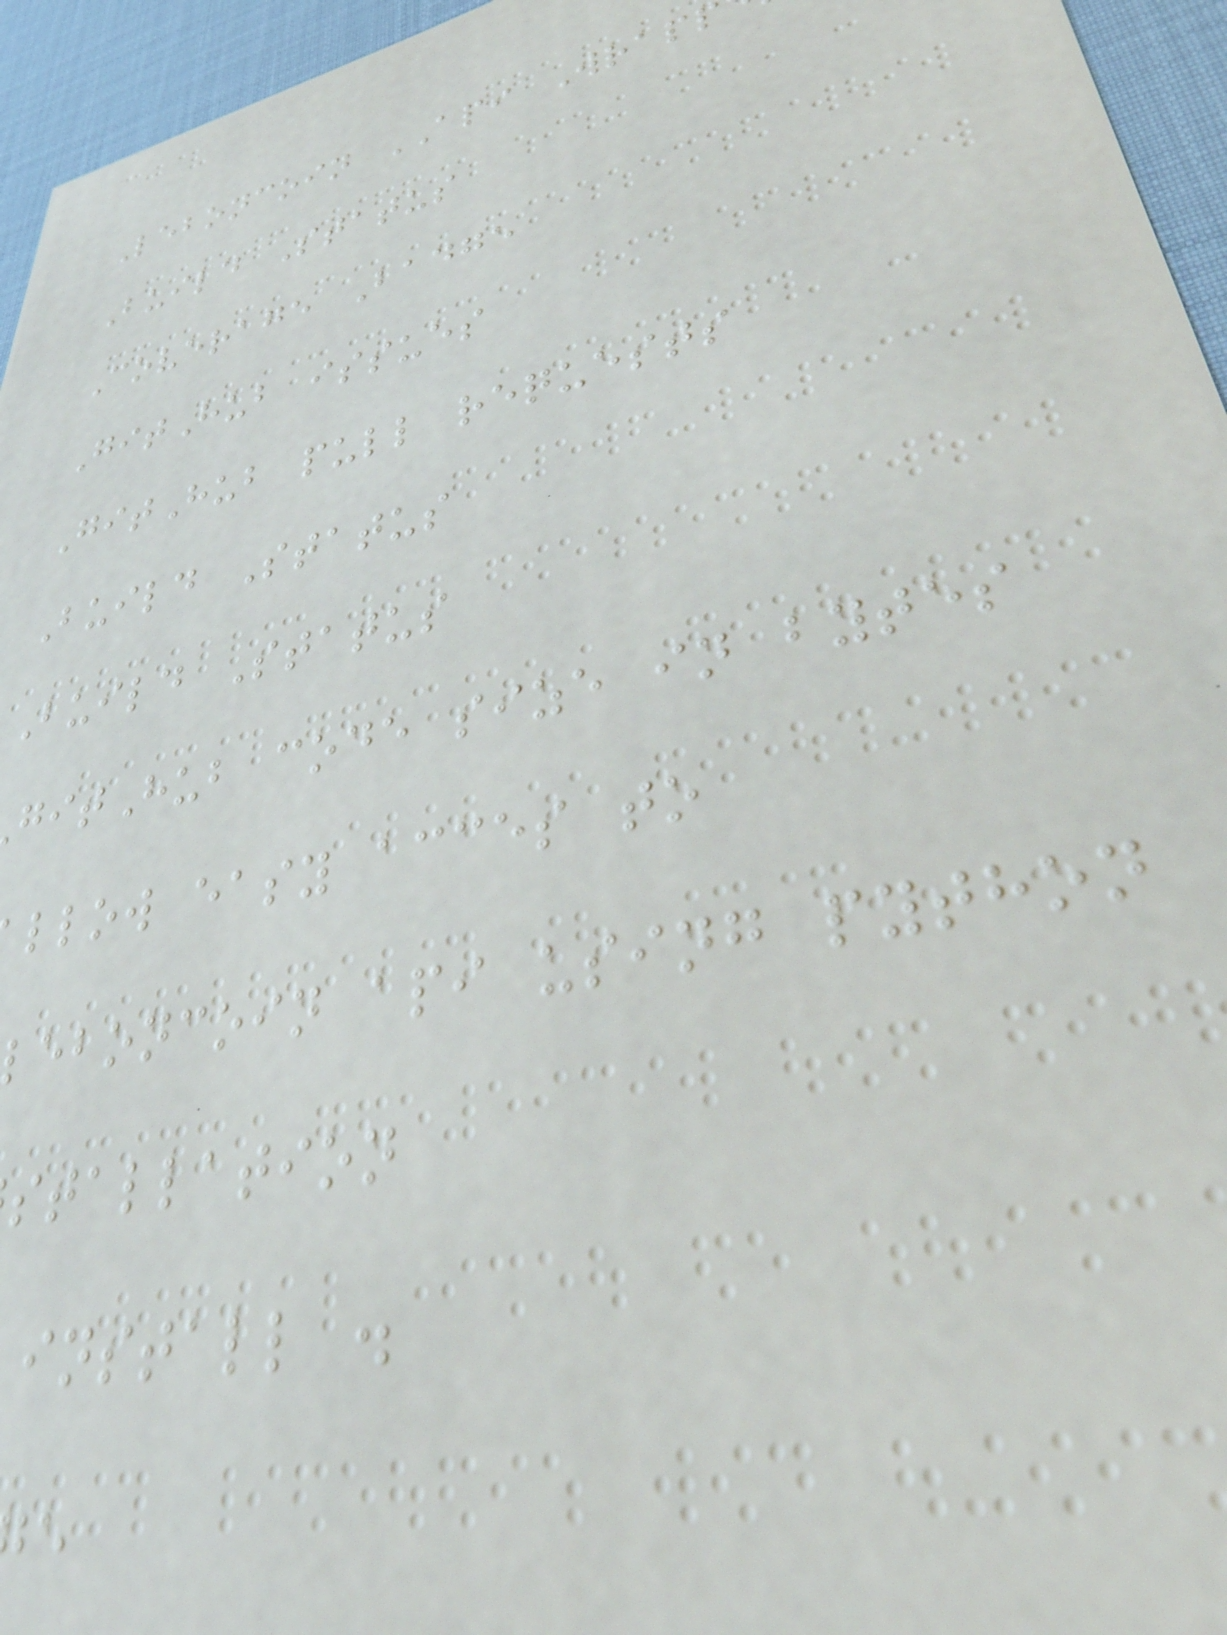Leboncoin API Wrap
Build Status
Coverage Badge
GitHub issues
GitHub pull requests
Build Status
Build Status
itHub code size in bytes
llow easy acces to
leboncoin api using python
stallation
install .
